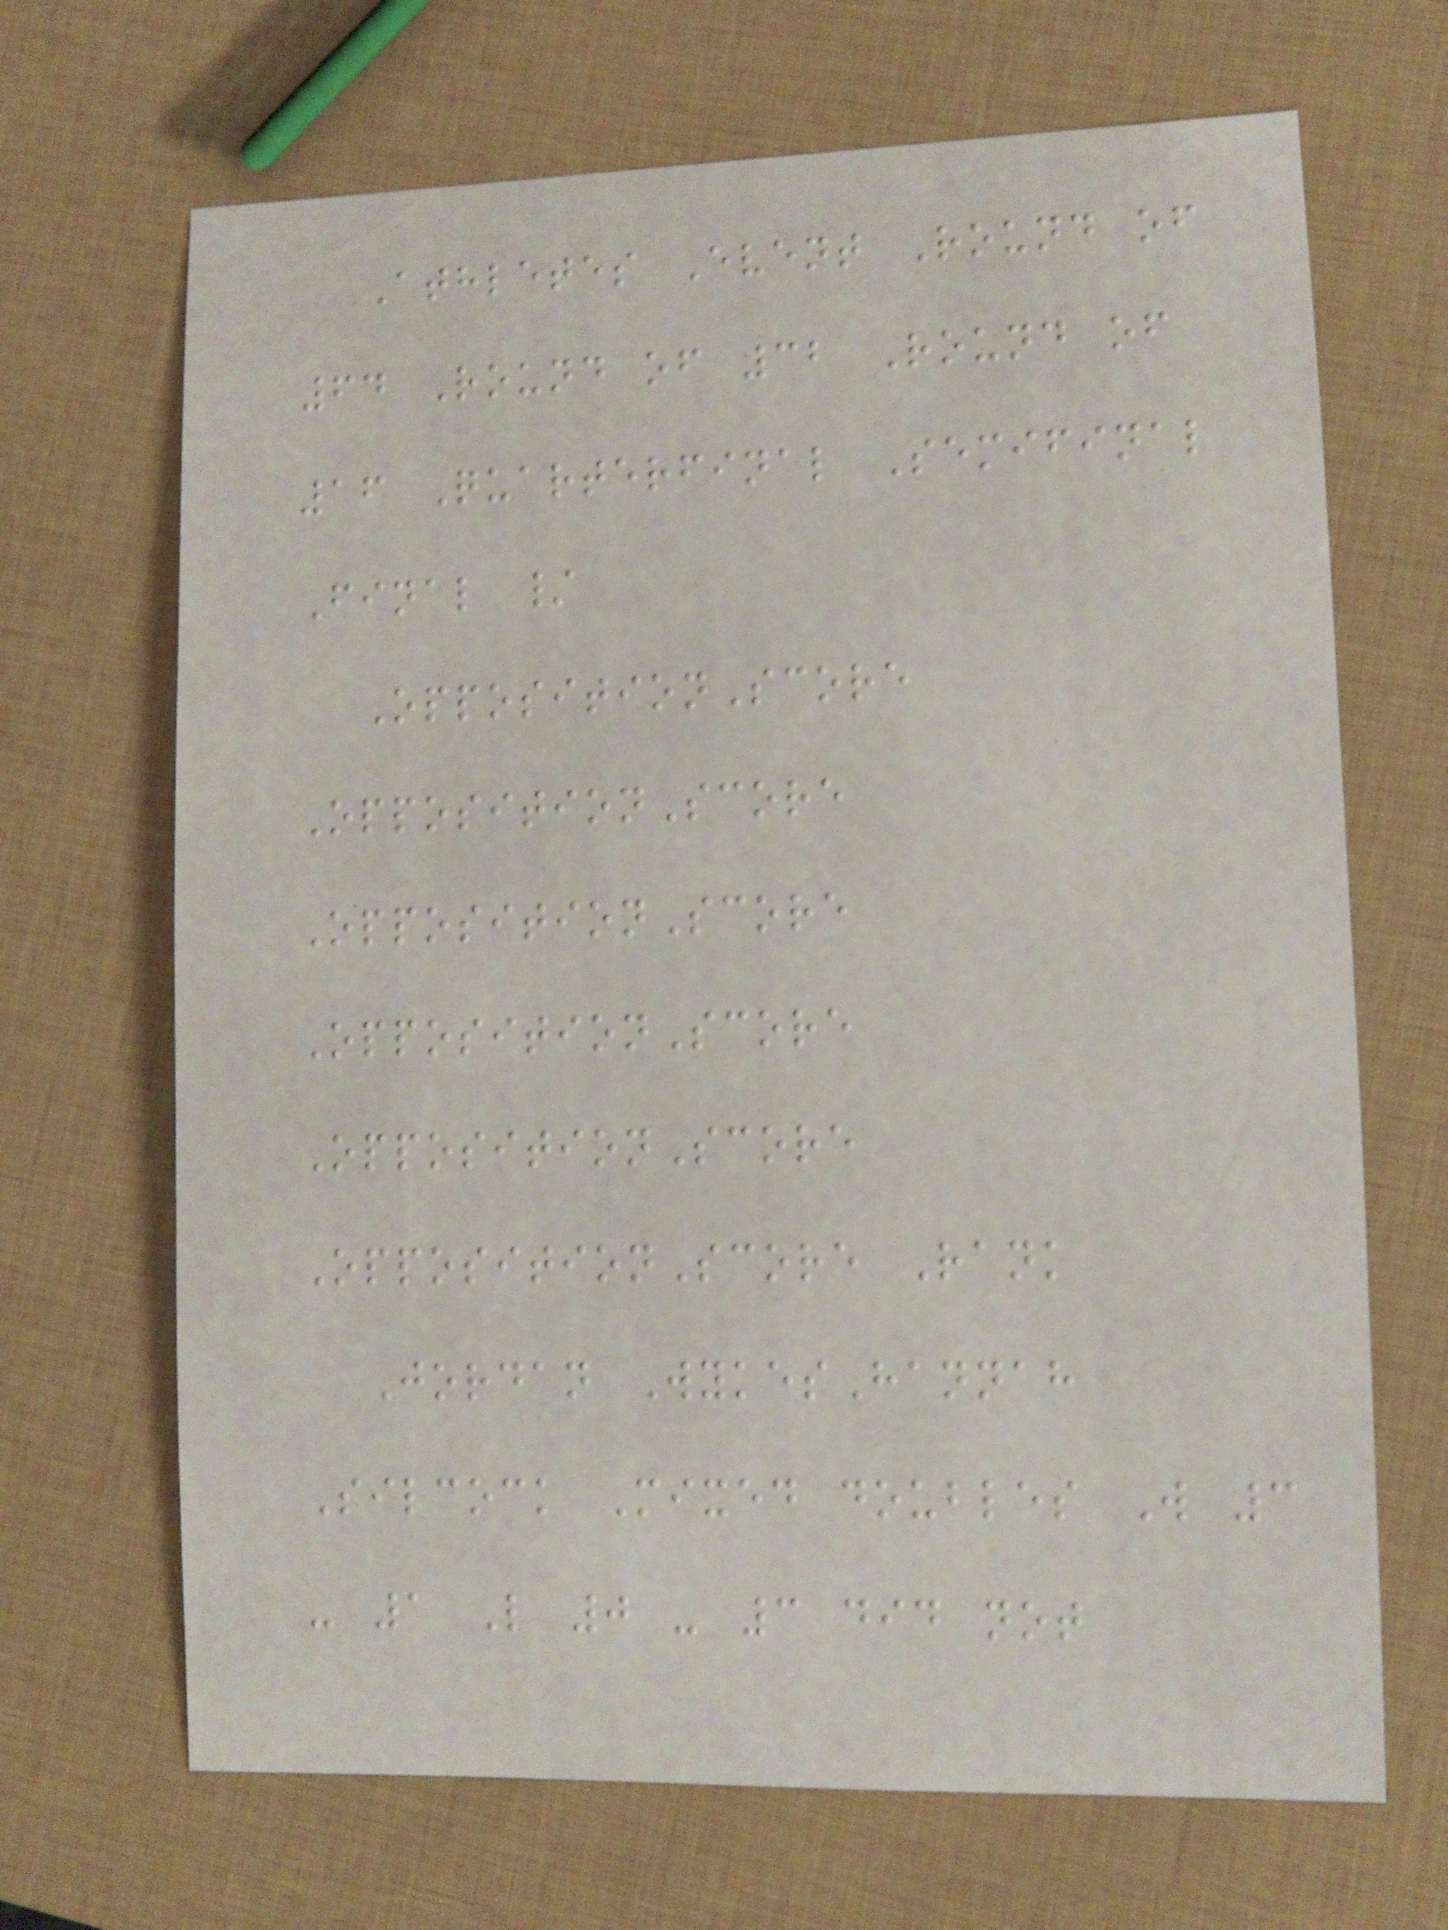Athletes Event Round of
64 Round of 32 Round of
16 Quarterfinal Semifinal
Final /
OppositionScore
OppositionScore
OppositionScore
OppositionScore
OppositionScore
OppositionScore Rank
Jordan WykesHannah
Silcock Mixed doubles W 3
- 1 L 0 - 3 did not
